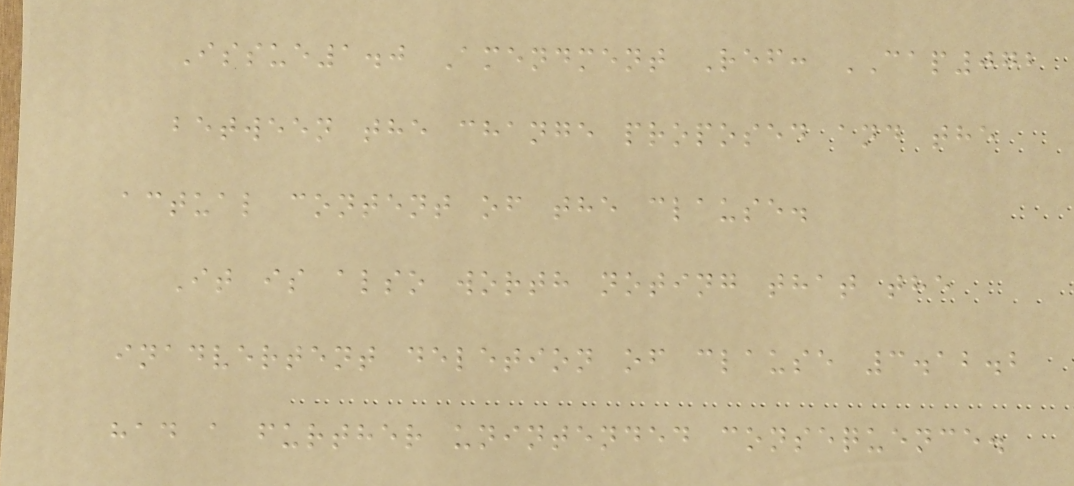Issue1.0 Amendment Ref: CAP072
between the change proposed and the
actual content of the clause.
It is also worth noting that the
inadvertent deletion of clause 3.12.2
had a further unintended consequence.
